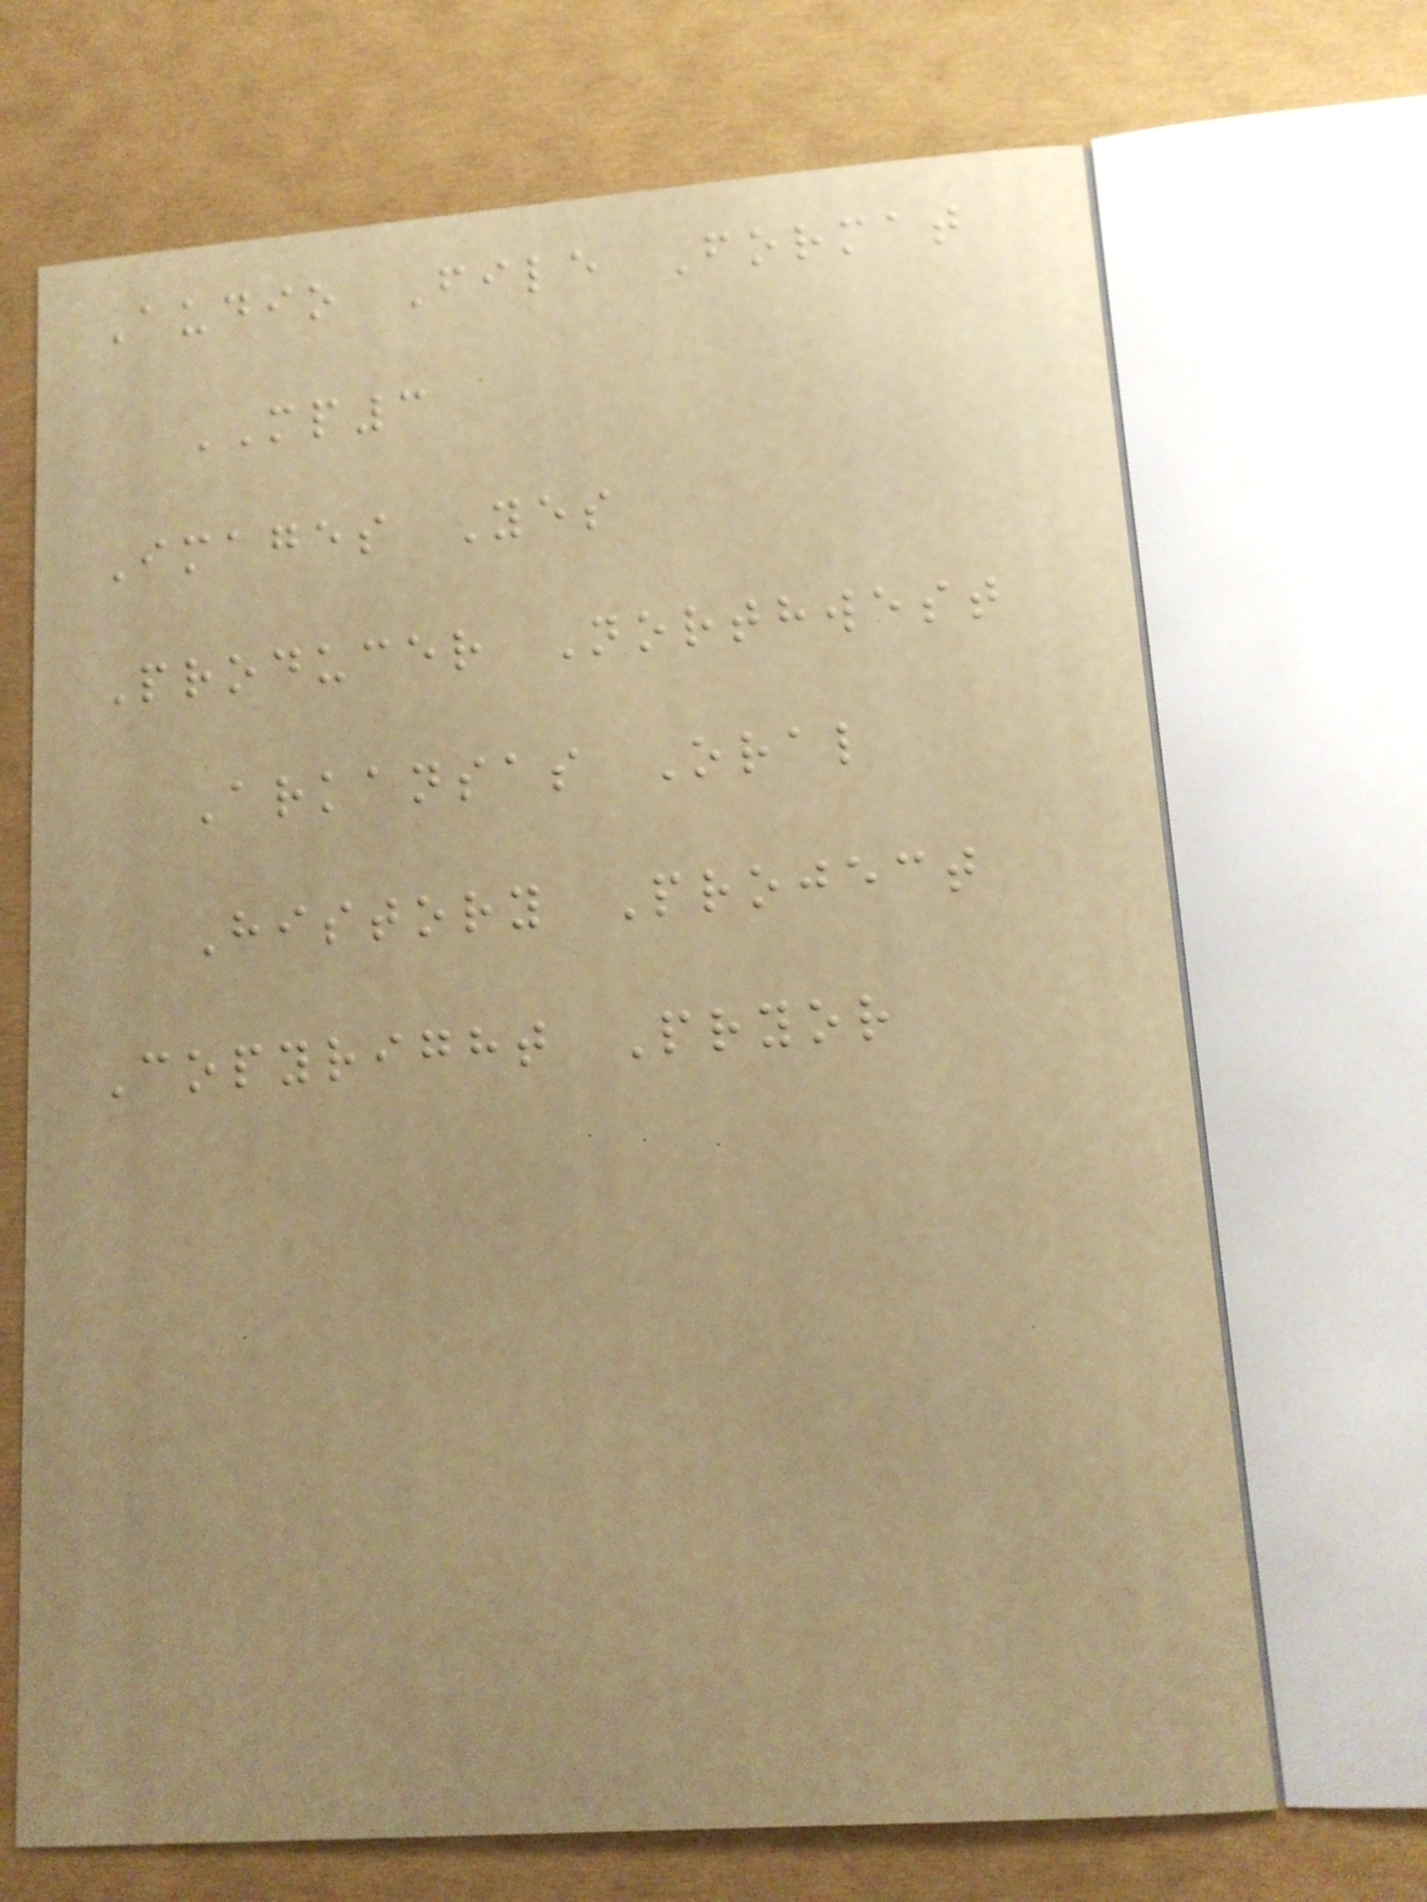Audio File Format
MP3
Images Yes
Producer Northwest
Arkansas Oral
History Project
Copyright Pryor
